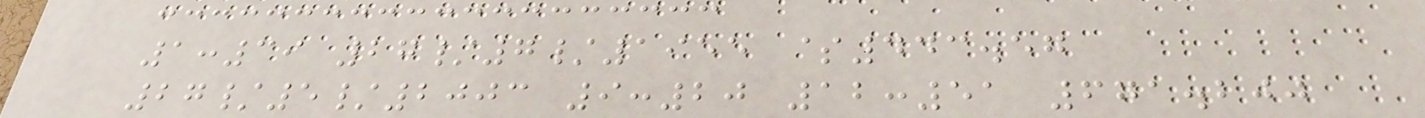1:39 27/7/1955 $443.57
27/5/2003 9:20 12:51 671.200
